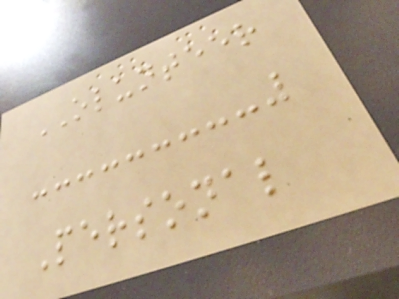OLUNTEER
Personal
